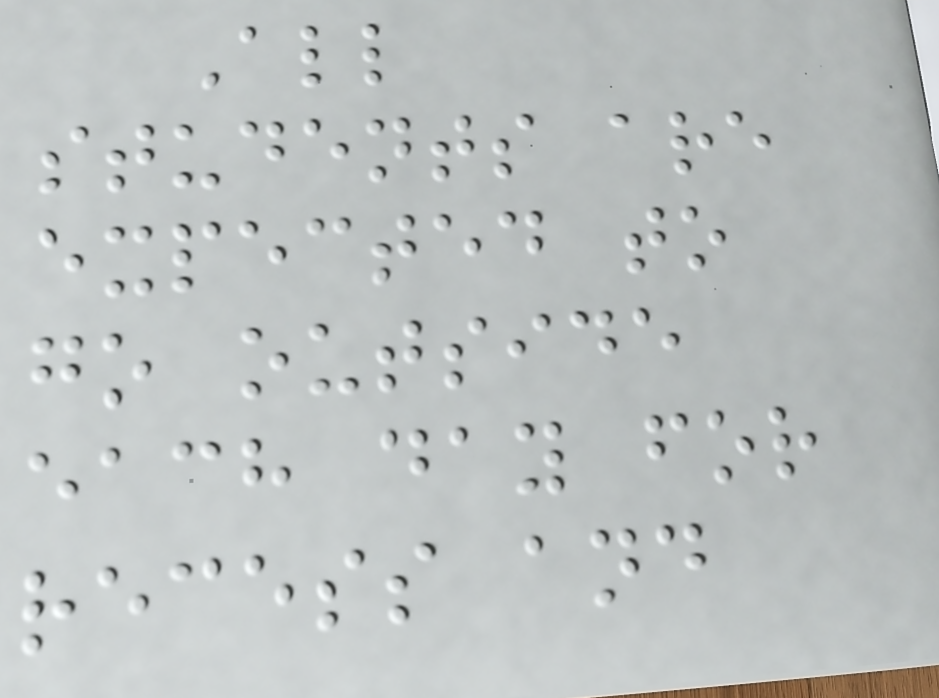All
students are
expected to
go outside
each day for
recess and
